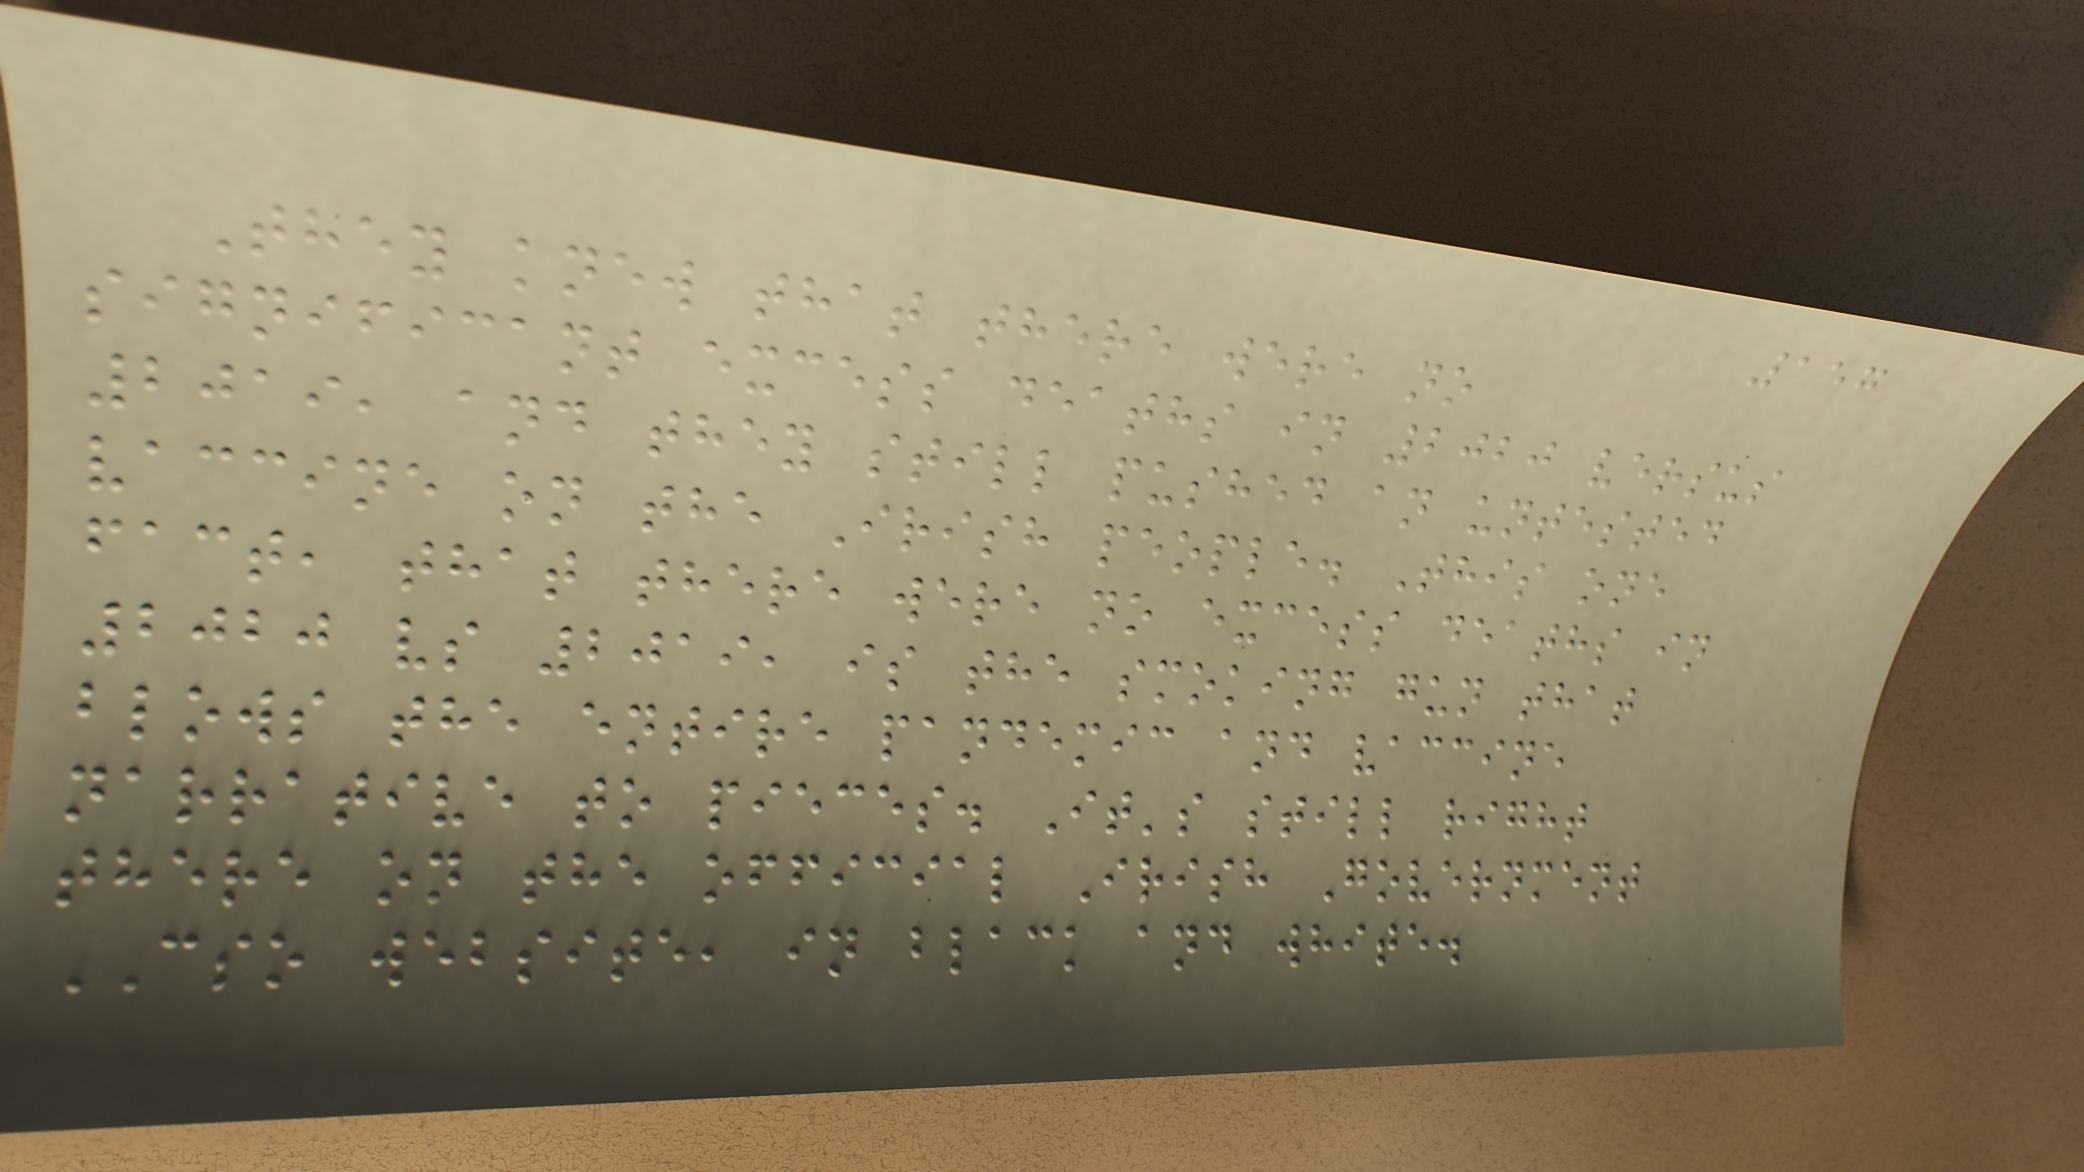157
They knew that there were no
significant excess deaths in 2020 versus
2019, and they still pushed an untested
vaccine on the Irish people. This one
fact, that there were no excess deaths in
2020 vs 2019, is the smoking gun that
blows the entire pandemic and vaccine
narrative to pieces. It's still right
there on the official Irish Government
CSO website, in black and white.
